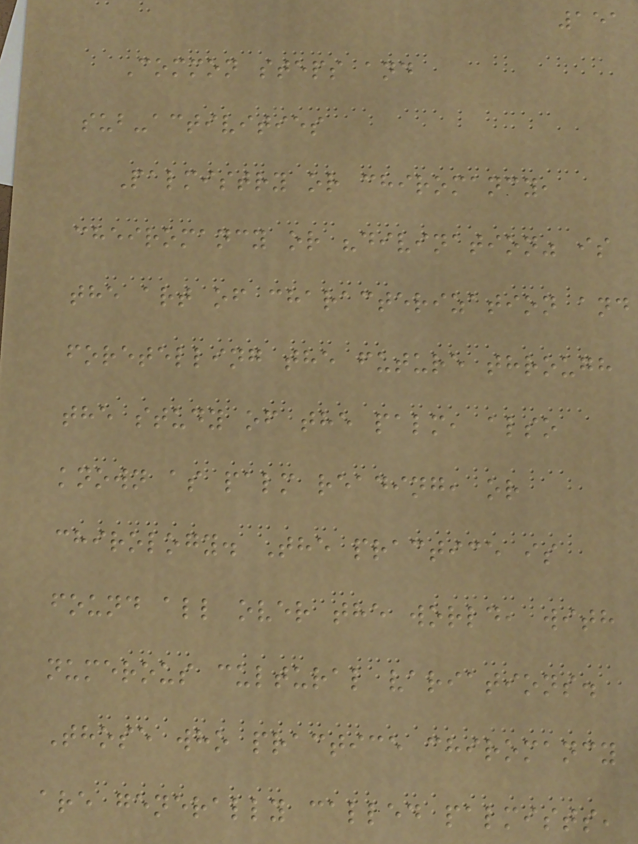151
Common steps and
sub-activities
Palmistry or chiromancy,
cheiromancy or "divination" is
the art of characterization and
foretelling the future through
the study of the palm, also
known as palm reading, or
chirology. The practice is
found all over the world, with
numerous cultural variations.
Those who practice chiromancy
are generally called palmists,
